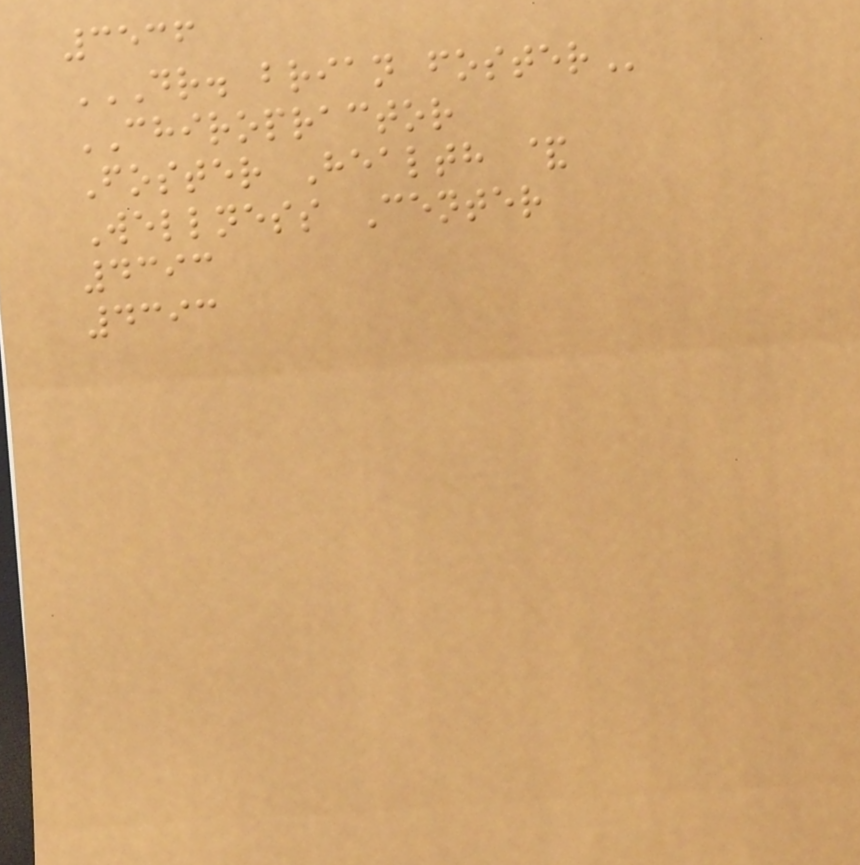3536
DR. BRIAN FOSTER
CHIROPRACTOR
Foster Health &
Wellness Center
4393
4393
